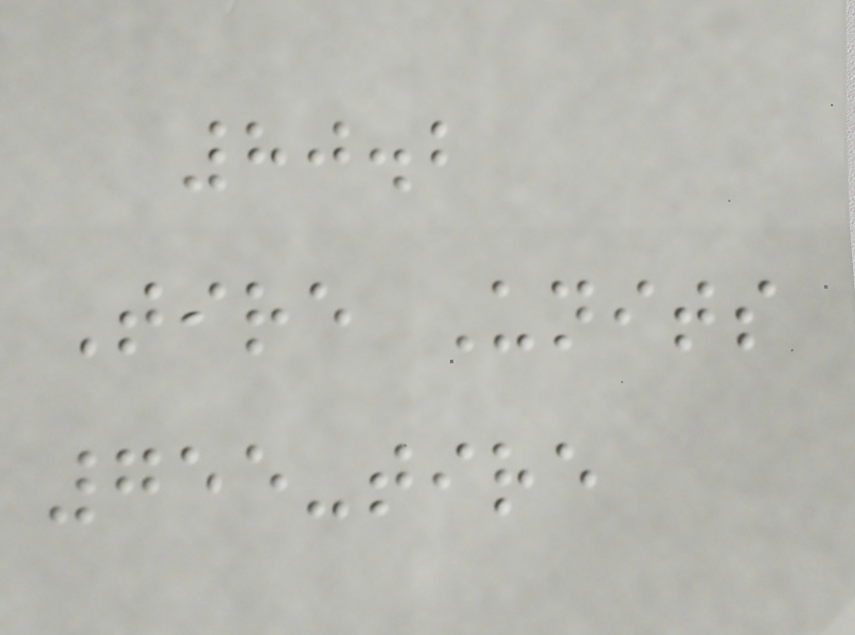80.2
Tire Units
755-tire
